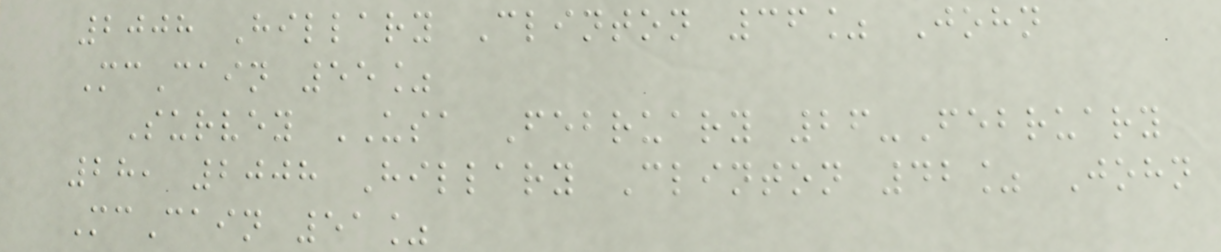2008 Hillary Clinton 36% John
McCain 55%
Survey USA February 26-February
28, 2008 Hillary Clinton 42% John
McCain 51%
